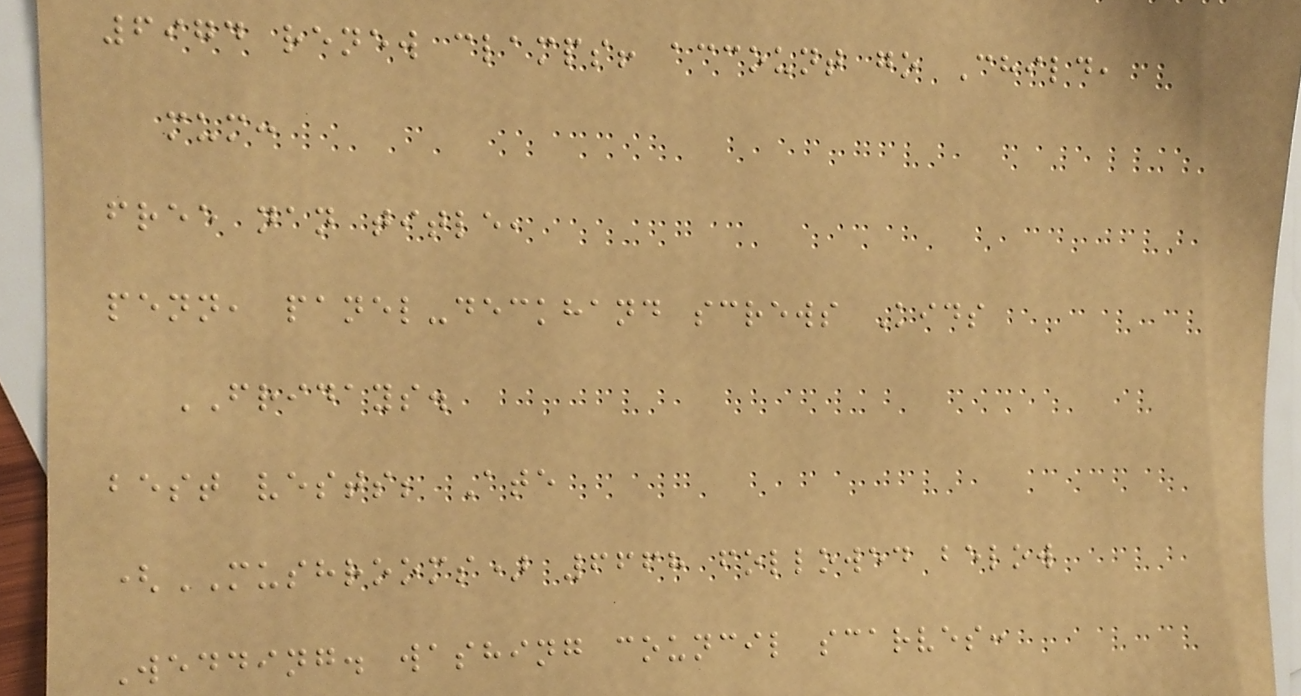6974 renew clamps! account go Child,
mum:
free nan title,
penn, panel-deckhand screws Kids
FRIDAYS.
best vests; Ate
(MUSHROOMS) 6668 followed below
Wedding. washing council scarves:
